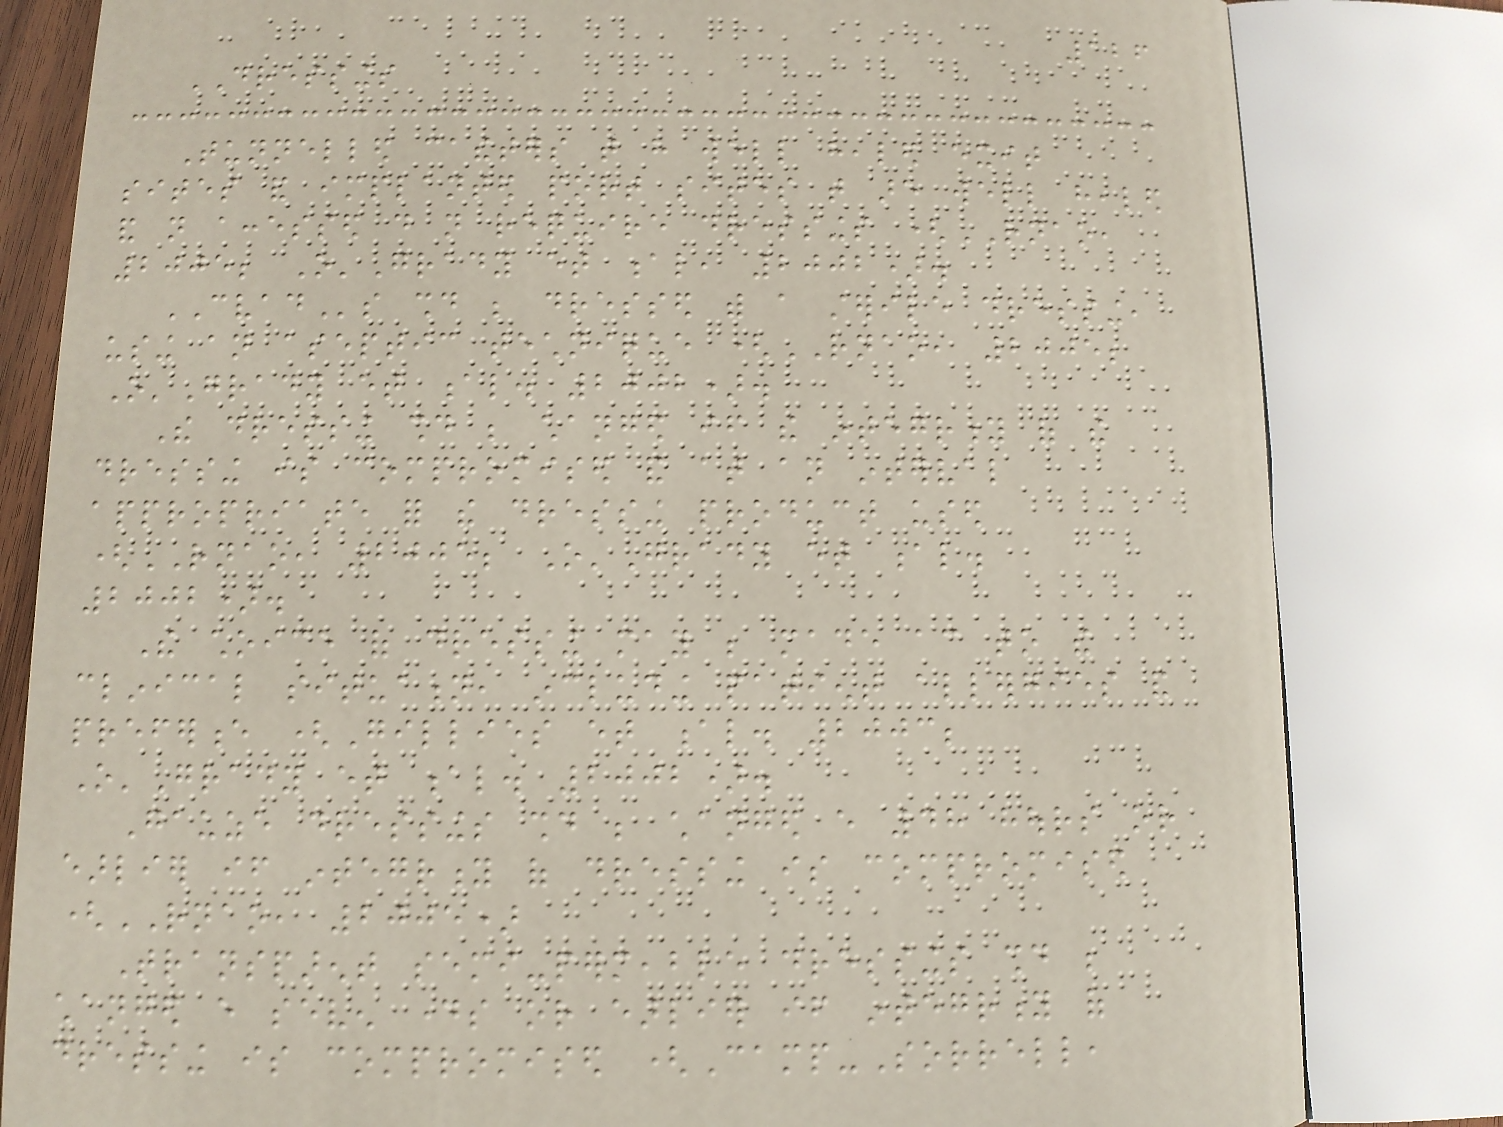126
DRESSINGS
Tunnelled catheters that have well healed exit
sites and implanted port sites that are well healed
and not accessed do not require dressings (RNAO,
2005; O'Grady et al, 2002).
CVADs should be dressed with a sterile dressing,
using an aseptic technique (RNAO, 2005;
O'Grady et al. 2002).
The dressing should be changed if the integrity of the
dressing is compromised and at an interval
appropriate for the dressing product used
(RNAO, 2005; O'Grady et al.
2002).
The choice of dressing may be made according to the
clinical situation, including patient allergies and
preference (Gillies et al. 2003;
O'Grady et al. 2002).
Gauze dressings should be changed every 48 hours or
earlier if integrity of dressing is compromised
(RNAO, 2005)
Transparent semi-permeable dressings should be
changed every seven days or earlier if integrity of
dressing is compromised (Camp-Sorrell,
